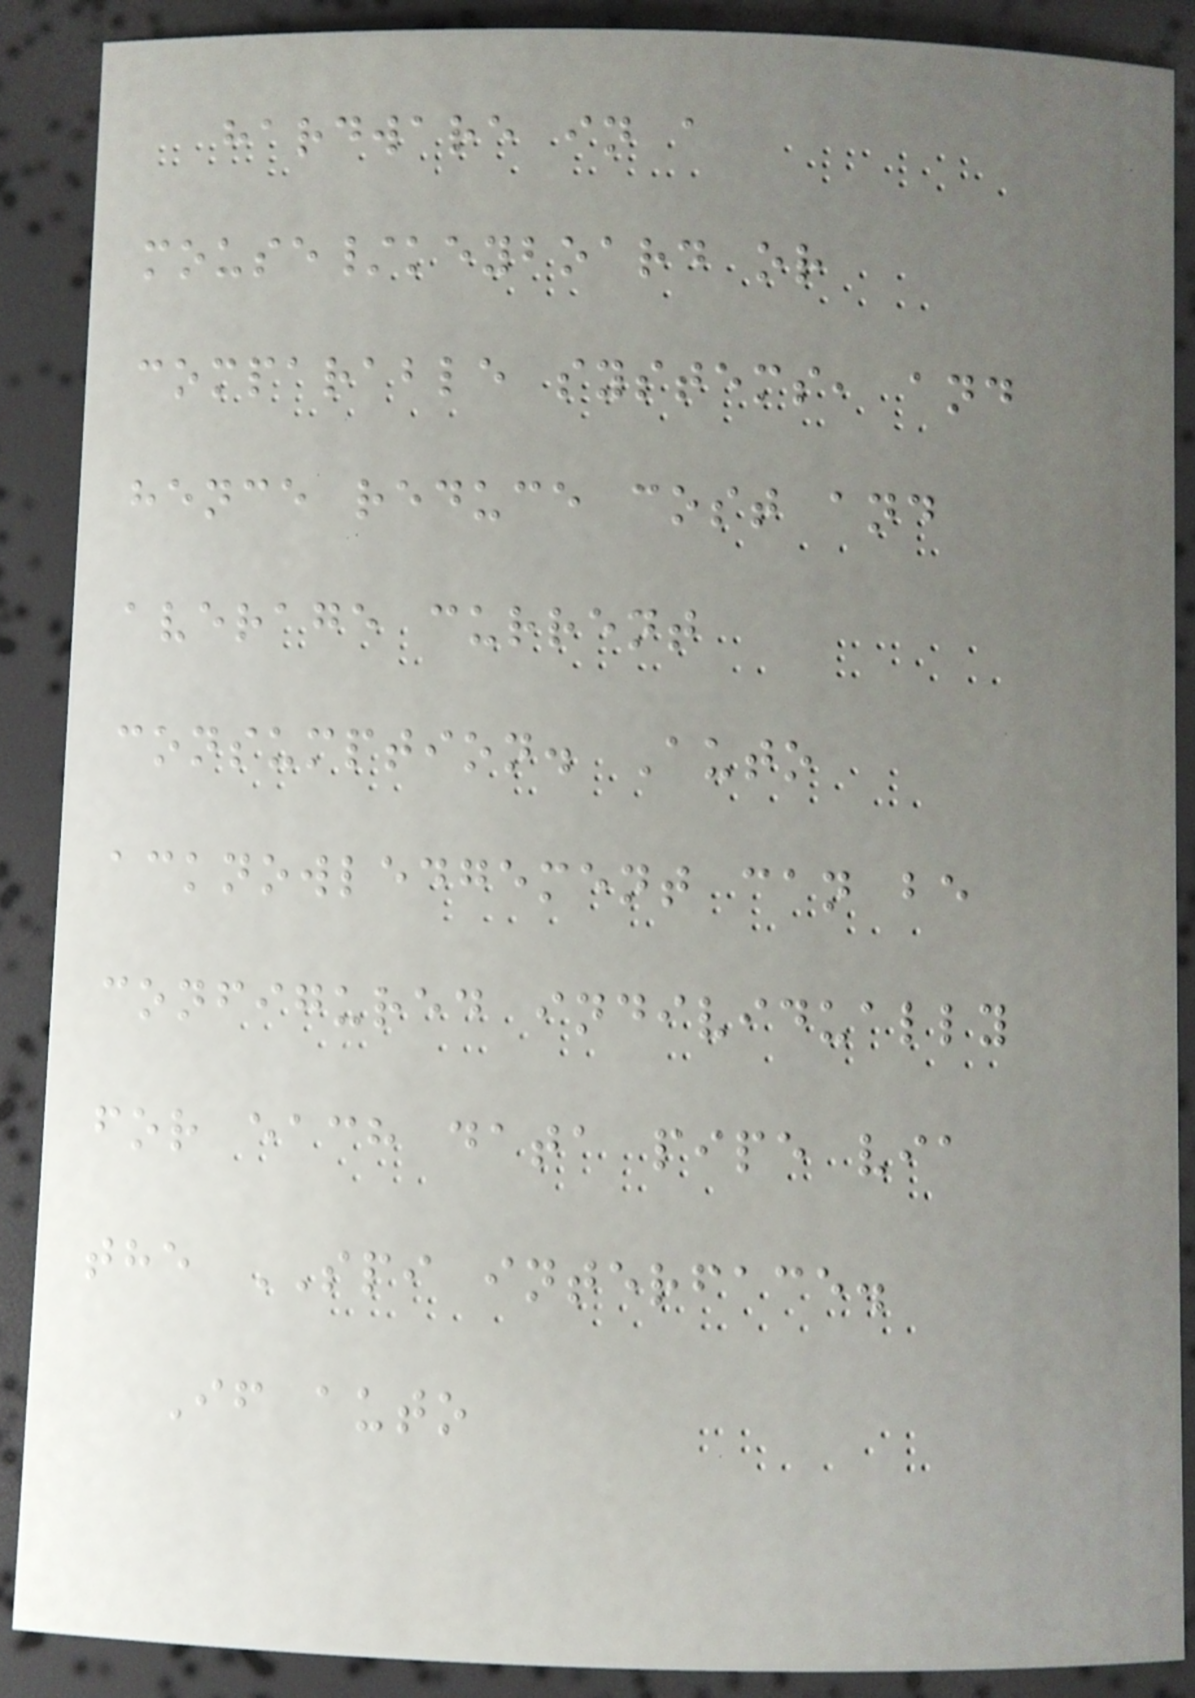hardware in a
mouse/keyboard or
comparable systems, and
hence reduce cost and
average current
consumption. Auto
acknowledgement can be
configured individually
for each data pipe via
the SPI interface.
If auto
